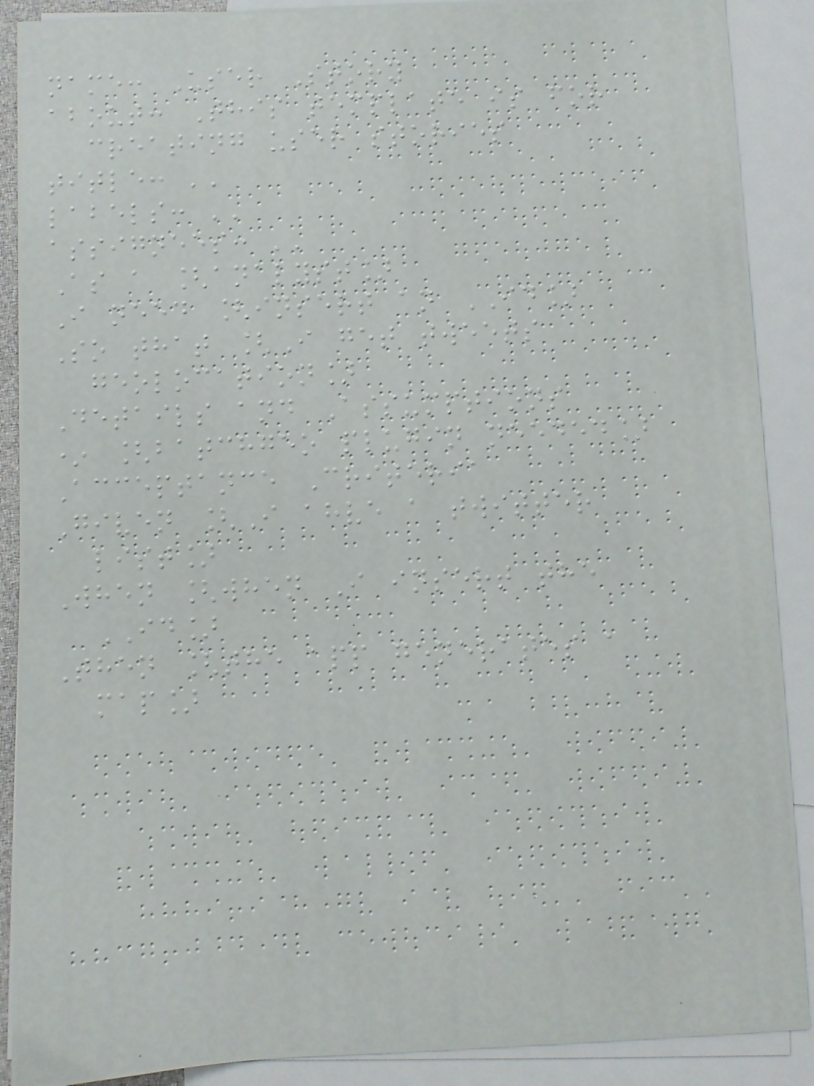name: User Story
about: This template is for
creating user stories
title: ''
labels: ''
assignees: ''
As a [analyst]
I need [insert an ID]
So that [I get tweets
geolocation]
Details and Assumptions
* [batchgeo plugin needed]
Acceptance Criteria
Given [I ahve a twitter
list]
When [when I insert the
ID]
Then [the app generates a
map]
